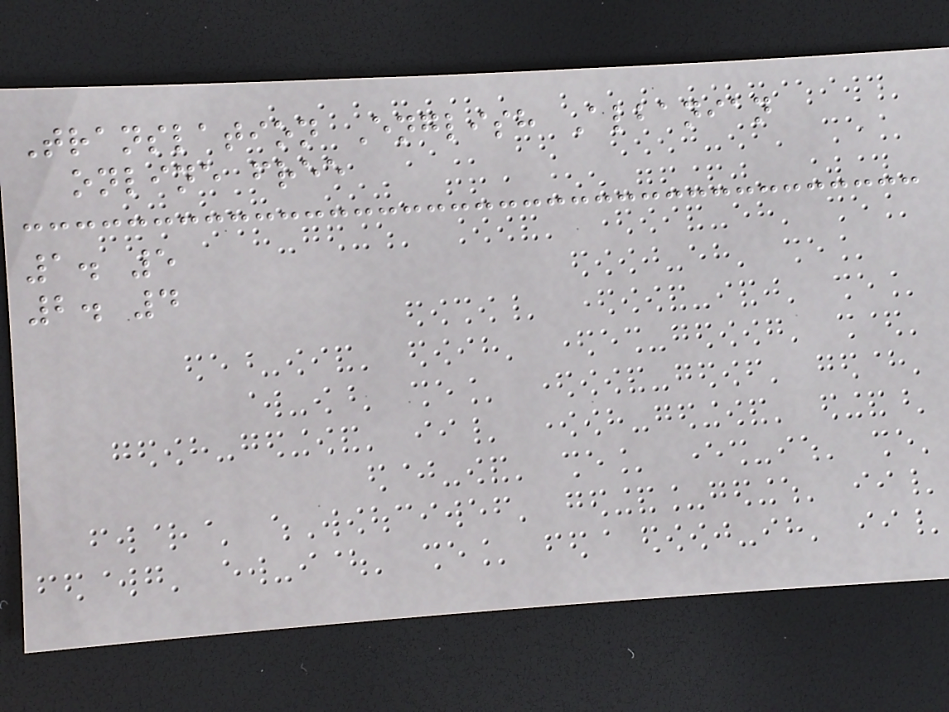Translation English Albanian
online free
1. 5
2. 4
